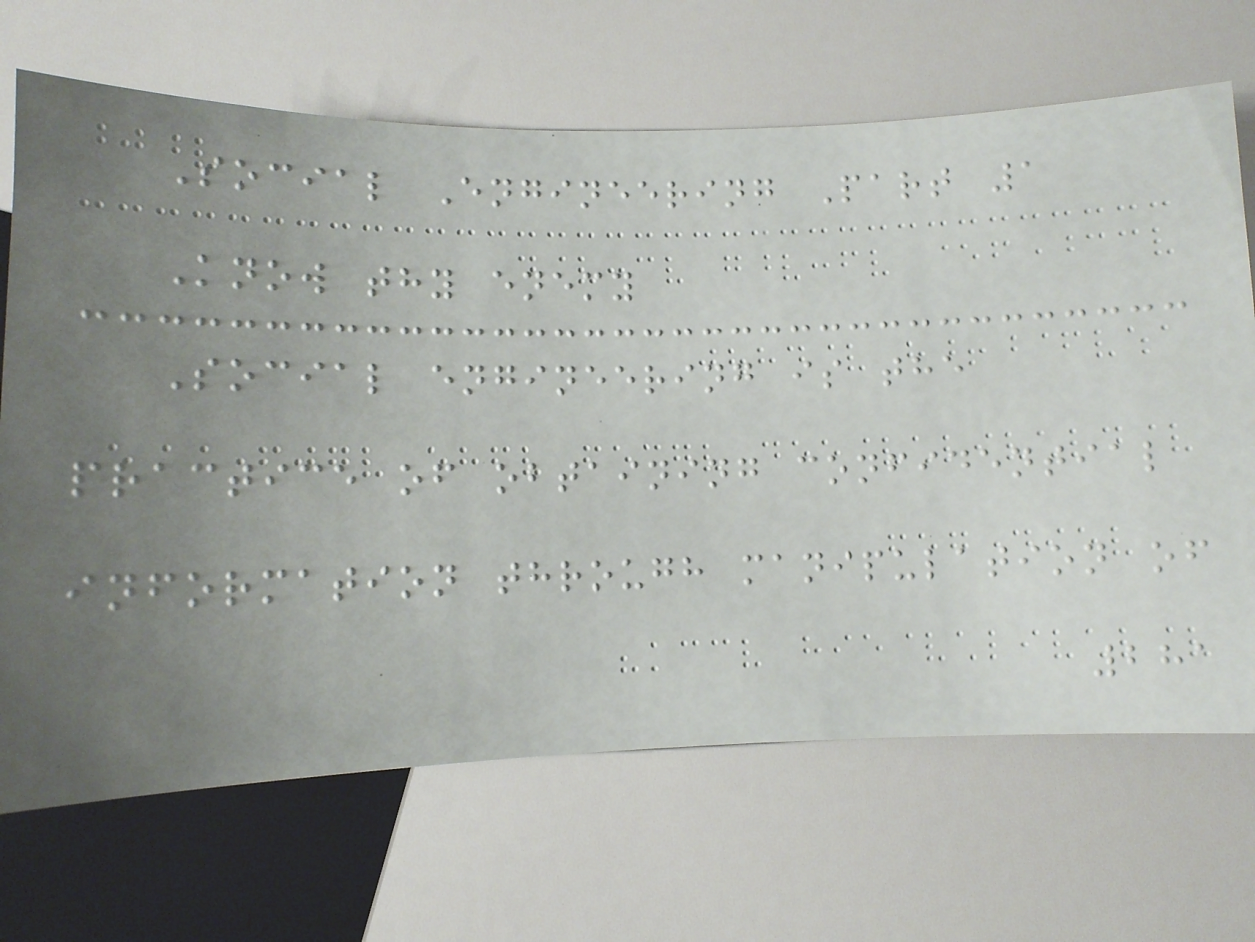Social Engineering Part 1
Know thy enemy
Social engineering is the
practice of obtaining confidential
information through manipulation of
281
